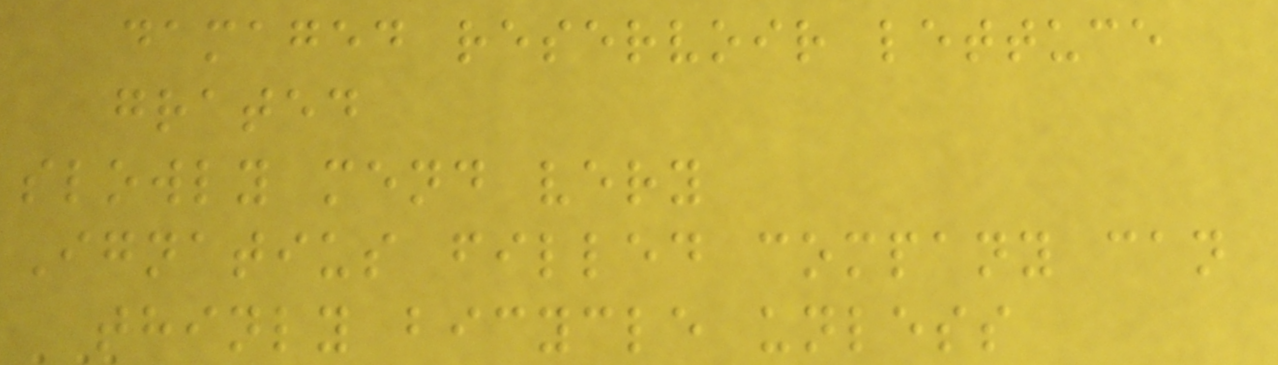damaged reservoir lettuce
grated
slowly mend very
Ignatius filled company can
thinly bicycle unless
